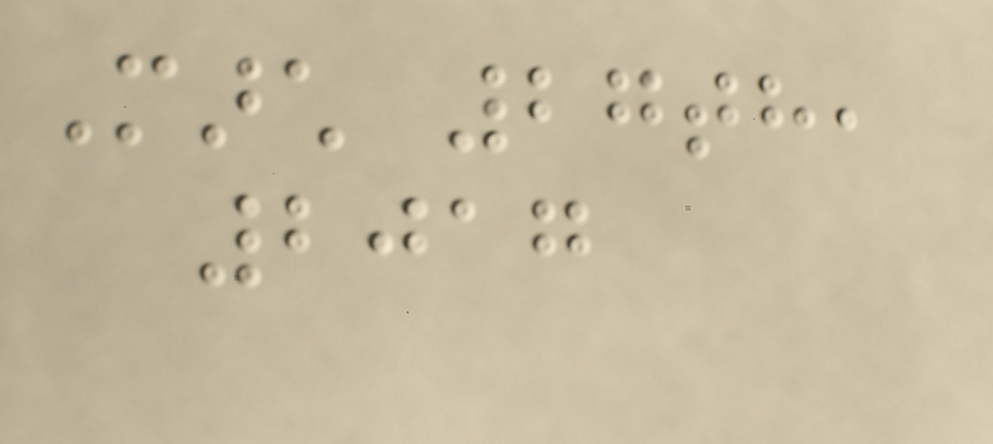March 27th,
2017
